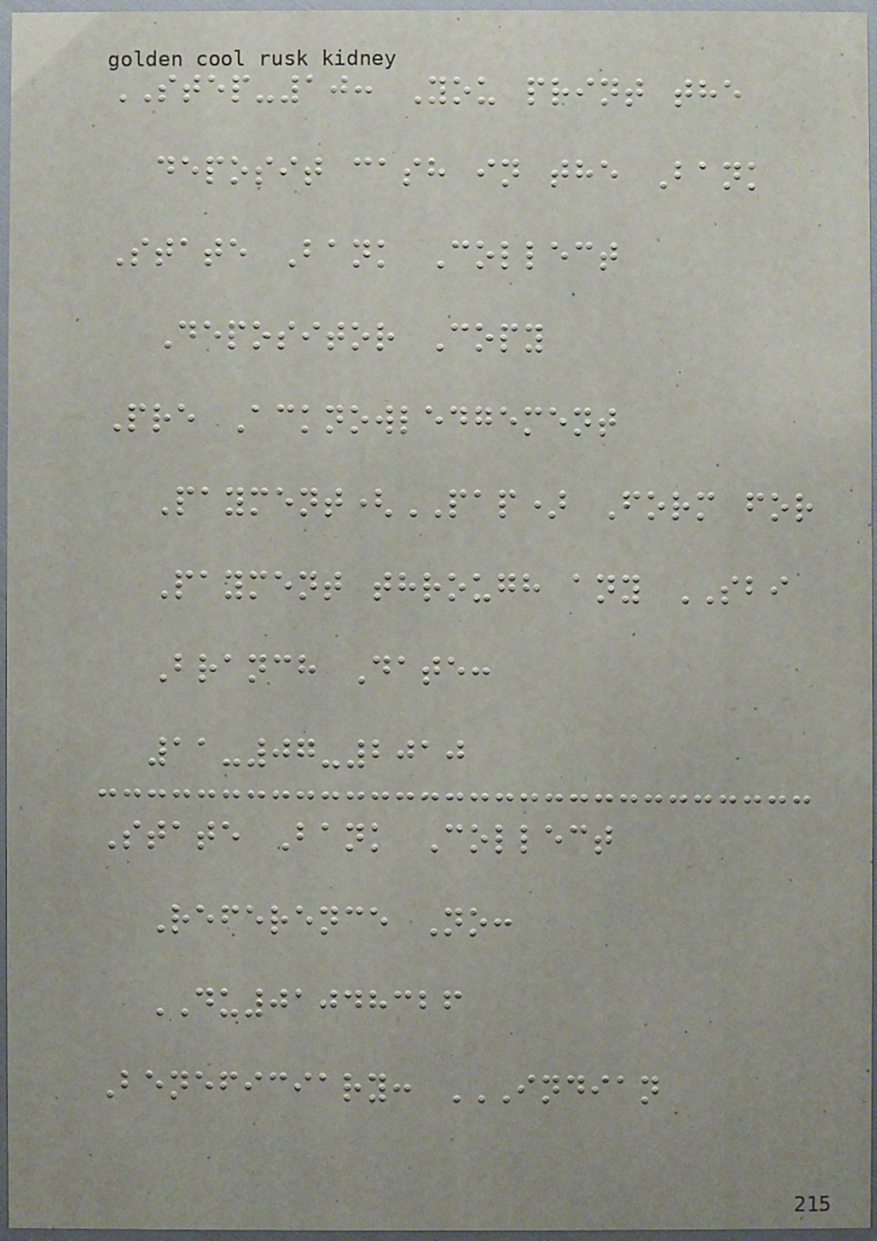STEP-10: You print the
deposit cash in the Bank
State Bank Collect
Depositor Copy
Pre Acknowledgement
Payment(PAP) Form for
Payment through any SBI
Branch Date:
11-07-2010
State Bank Collect
Reference No:
DU01048326
Beneficiary: INDIAN
